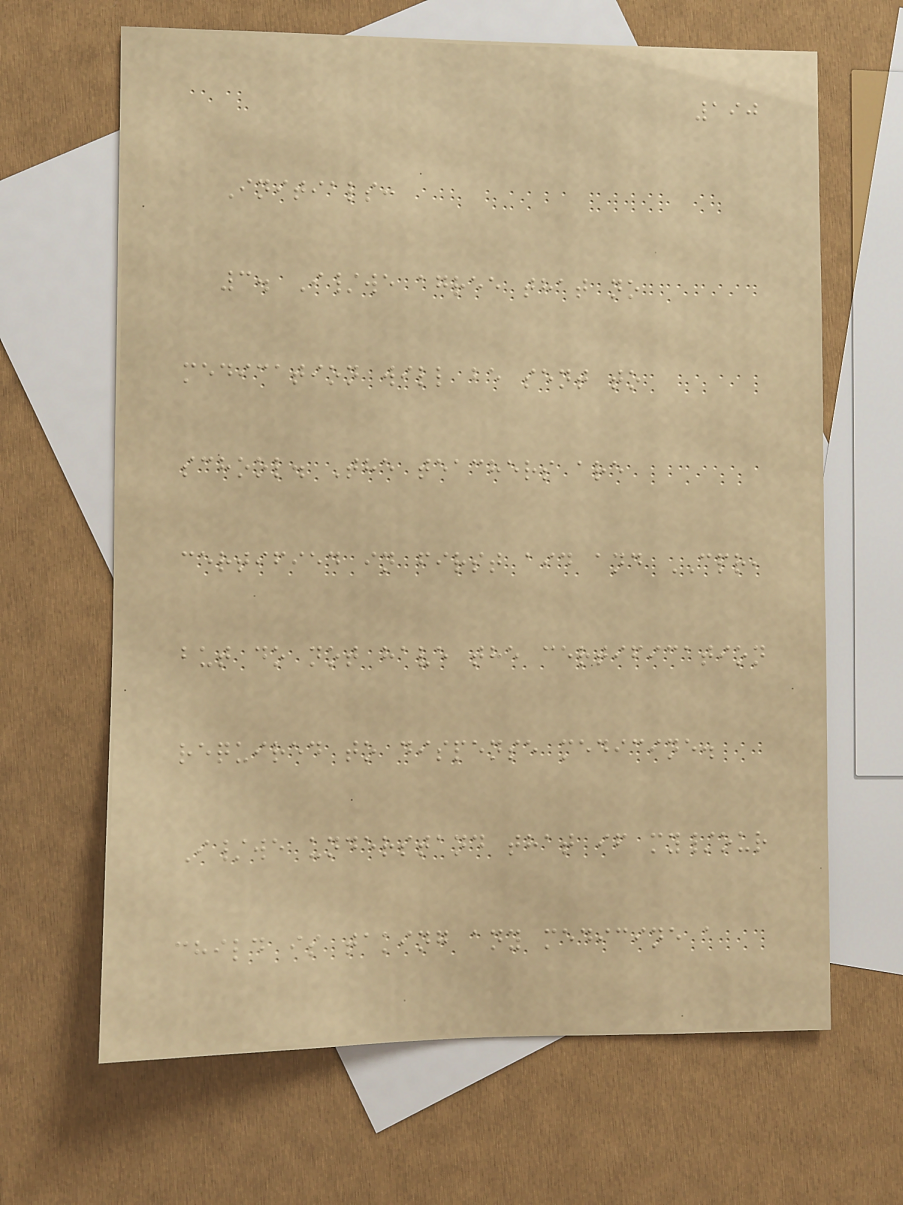190
Initials:
3. I/we agree that no
medication will be sent to
school. The teachers are
certified in first aid and CPR,
but do not have the certification
required to dispense medicine.
I/we understand that if my/our
child is taking any medicine a
